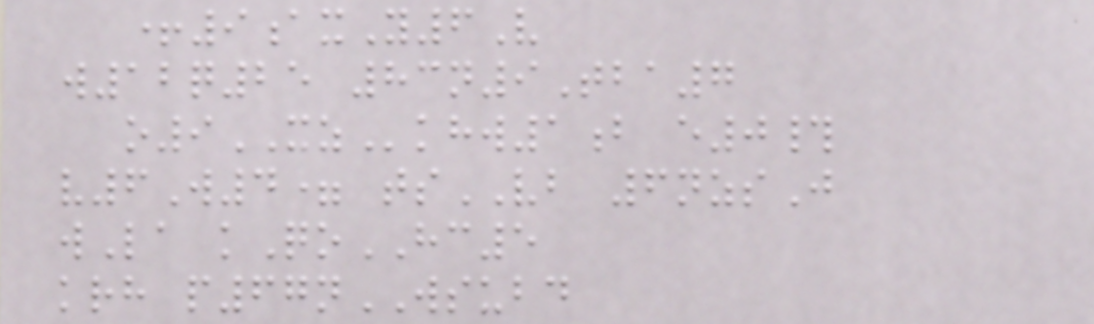+9axY6V
w12q25 83n9Tba7
o9XZkhw1b e0#
v6W4= tsVB 6nzsJ
wLa kQoHC5
krh p67nWSUBD
